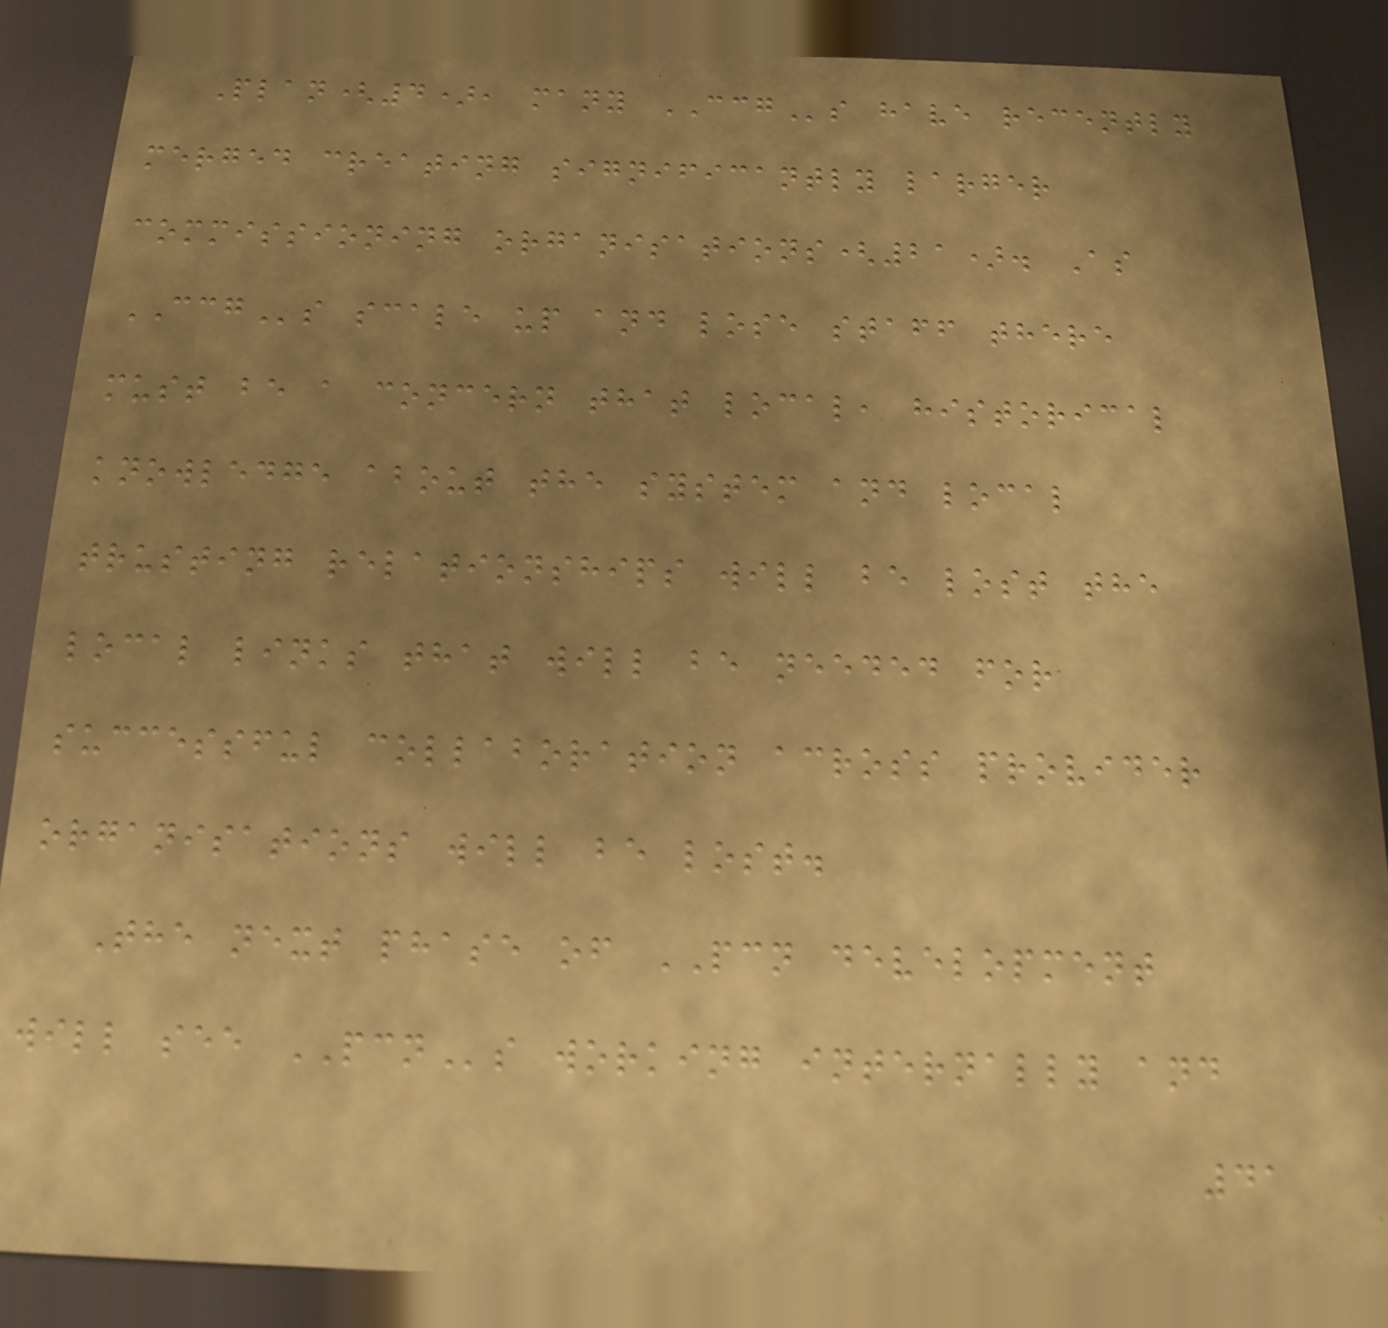Plan(4), many CCGs have recently
merged creating significantly larger
commissioning organisations(21). As
CCGs scale up and lose staff there
must be a concern that local, historical
knowledge about the system and local
trusting relationships will be lost the
local links that will be needed for
successful collaboration across provider
organisations will be lost.
The next phase of PCN development
will see PCNs working internally and
41
